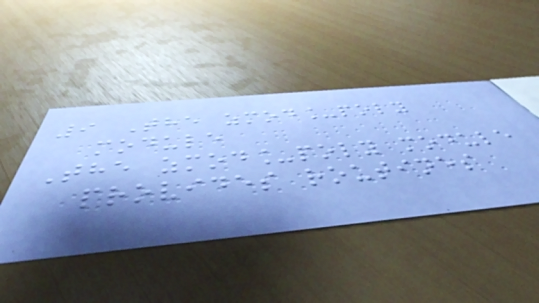9 The zmod_poly
module
The zmod_poly module
provides routines
